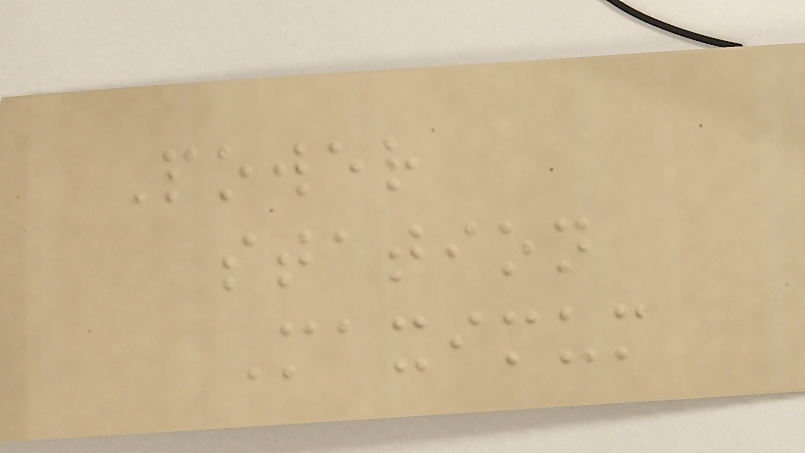Power
station
Maximum
